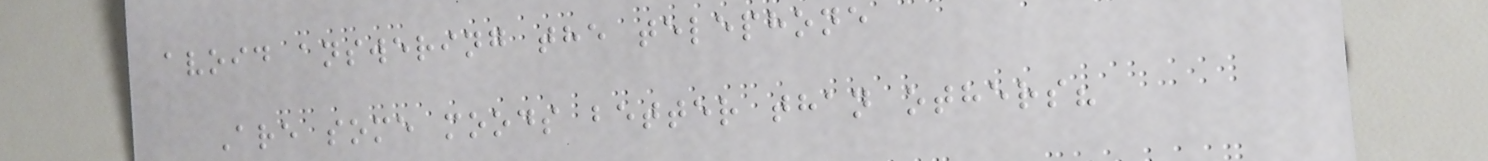avoid answering the telephone
Are some moods better than others?
